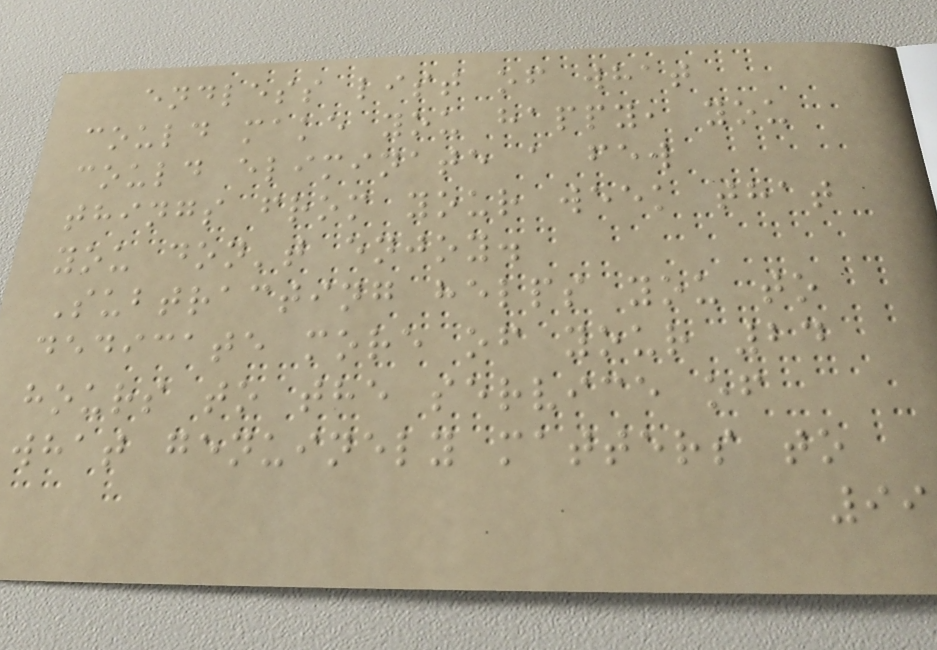endless list of what
could make you happy, you
could eliminate a few
things from your week that
you don't enjoy.
Subtracting helps you to
dedicate more of your 24
hours to the service of
what genuinely matters to
99
